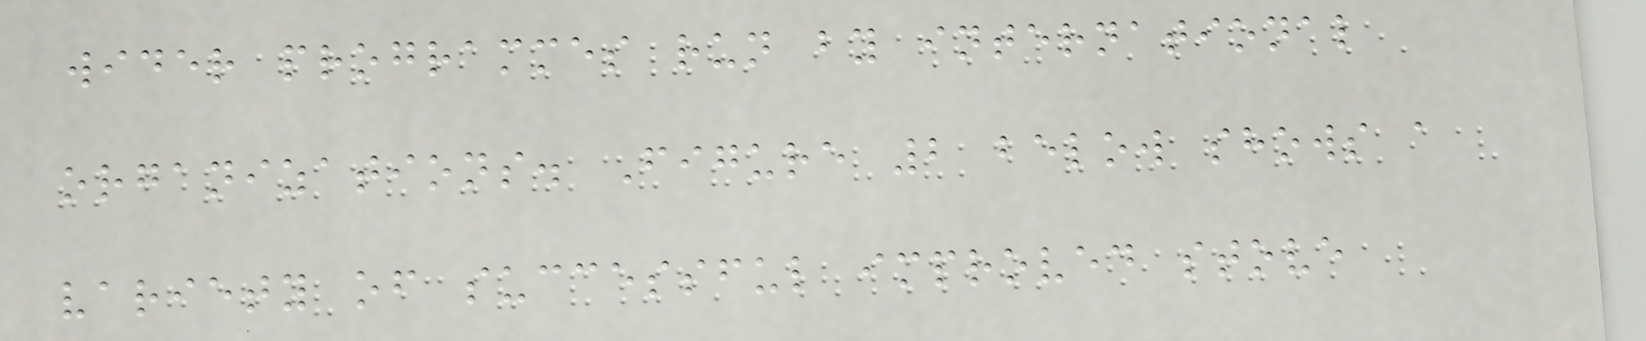wider programmes run by international
organizations. Figure 2 below shows a
variety of successful improved stove
